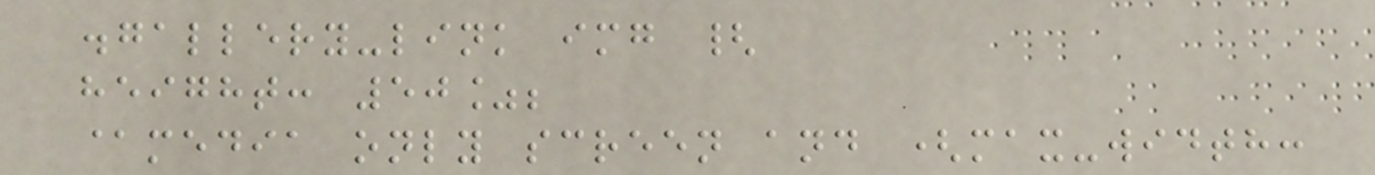.gallery-link img {
height: 50%;
@media only screen and (max-width:
